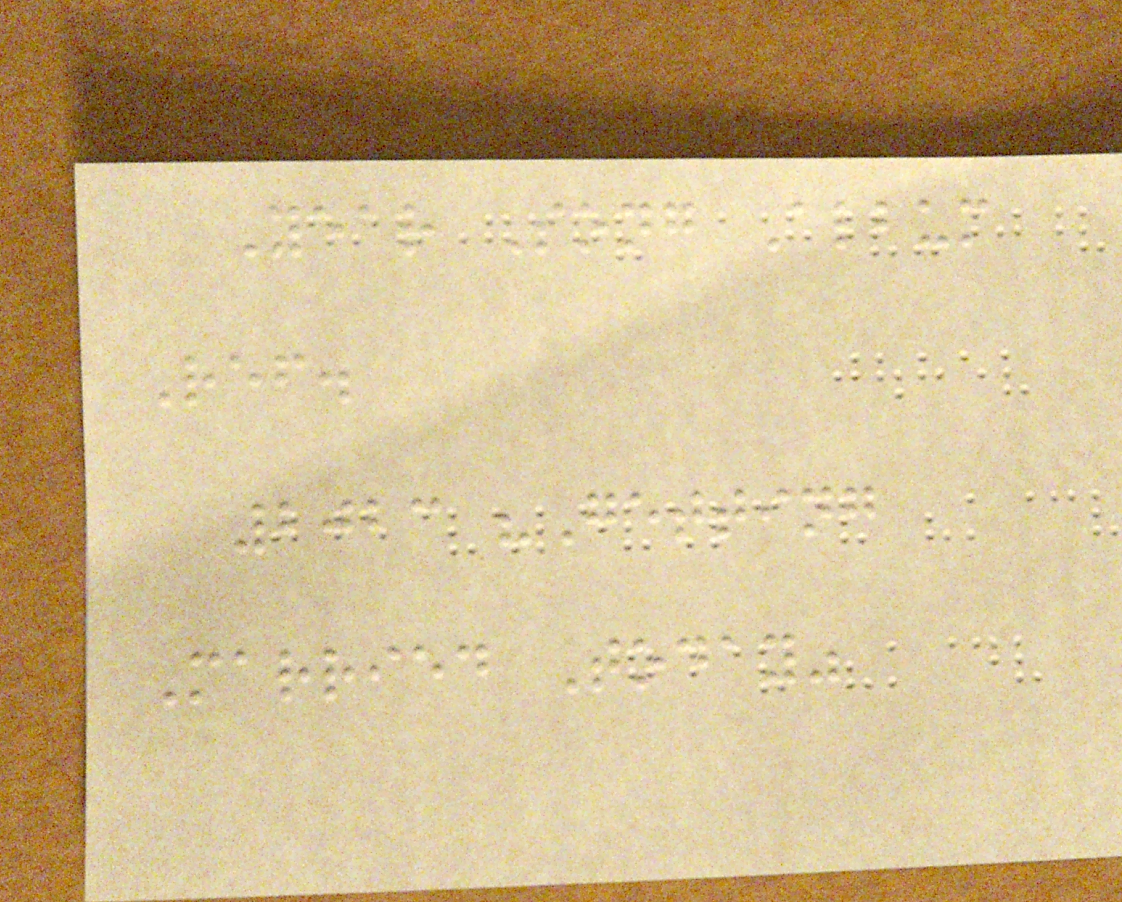Year Song Album
Ref.
2023 "Getting
Married Today"
